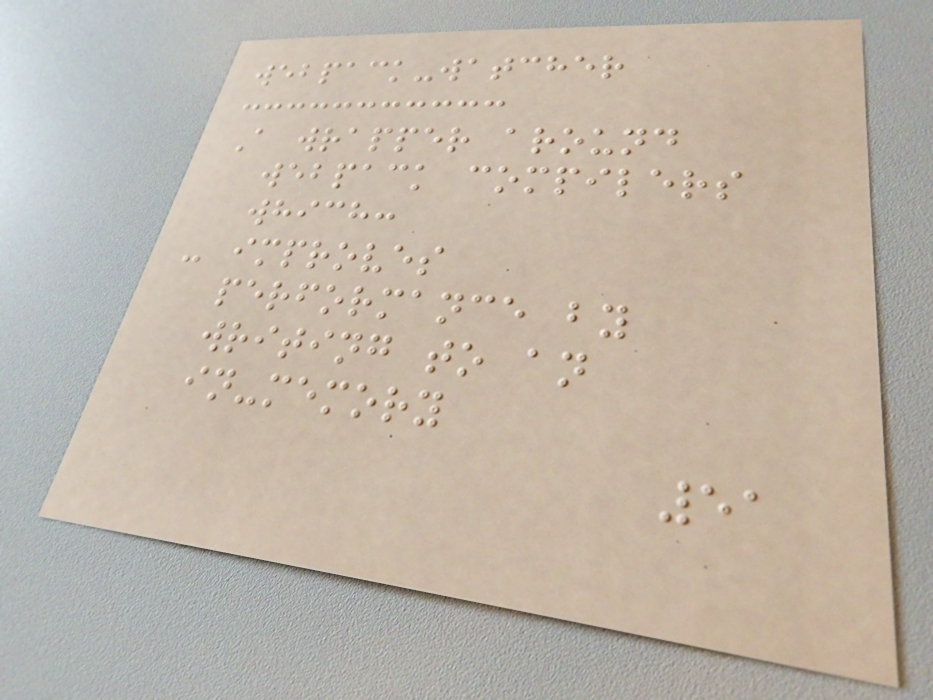webpack-watcher
A wrapper around
webpack compilers
which:
- improves
performance by
writing to an
in-memory
51
